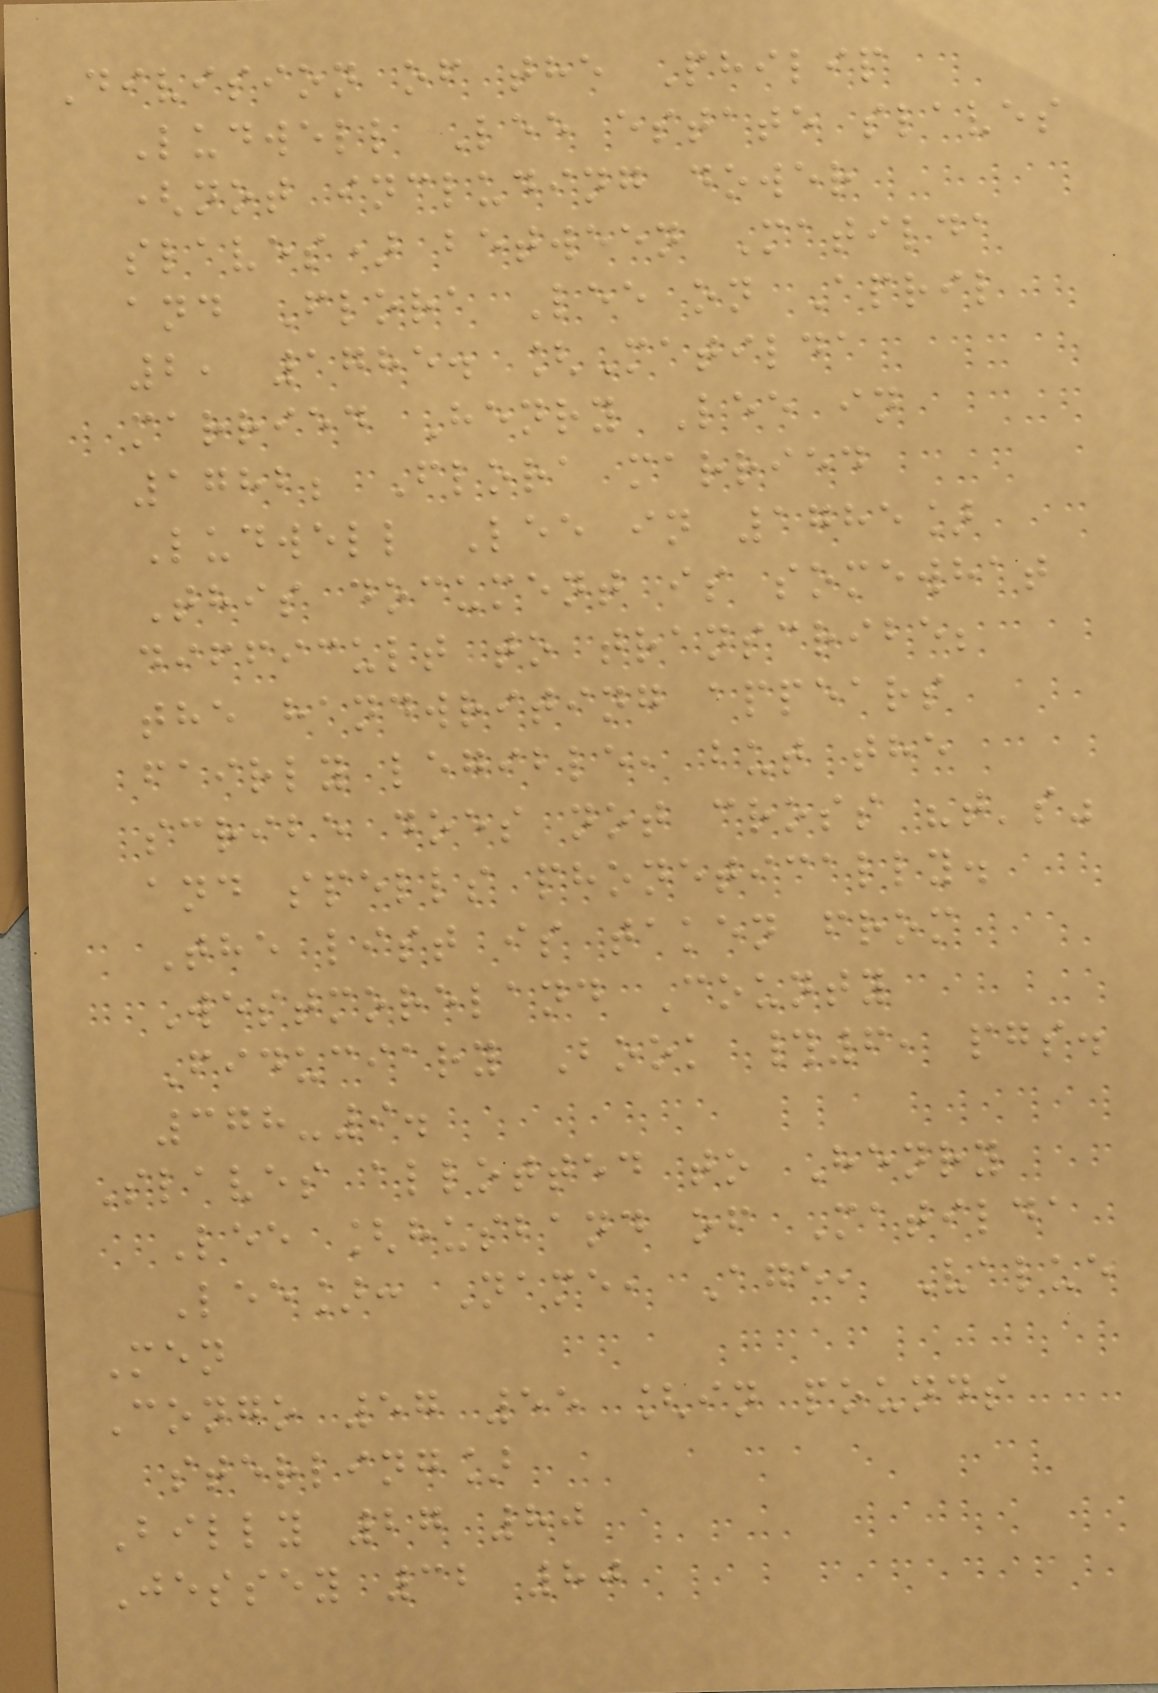Division of the Philip
Ludwell Lee estate slaves
(not including dower
slaves) between Matilda
and Flora Lee on April
2, 1785. [Matilda
married Henry Lee in
1782; Flora married
Ludwell Lee in 1785]
This document is somewhat
difficult to transcribe;
the handwriting appears
fairly legible, but the
scribe does not cross "t's"
and spells phonetically.
The list is taken from
Westmoreland County
Fiduciary Book #6, pgs.
378-9.
Slaves allotted to Henry
Lee [husband of Matilda
Lee]: Name, Age, Value
Men
Congo 57 55 [in pounds
sterling]
Billy 27 80
Jessey 32 80
